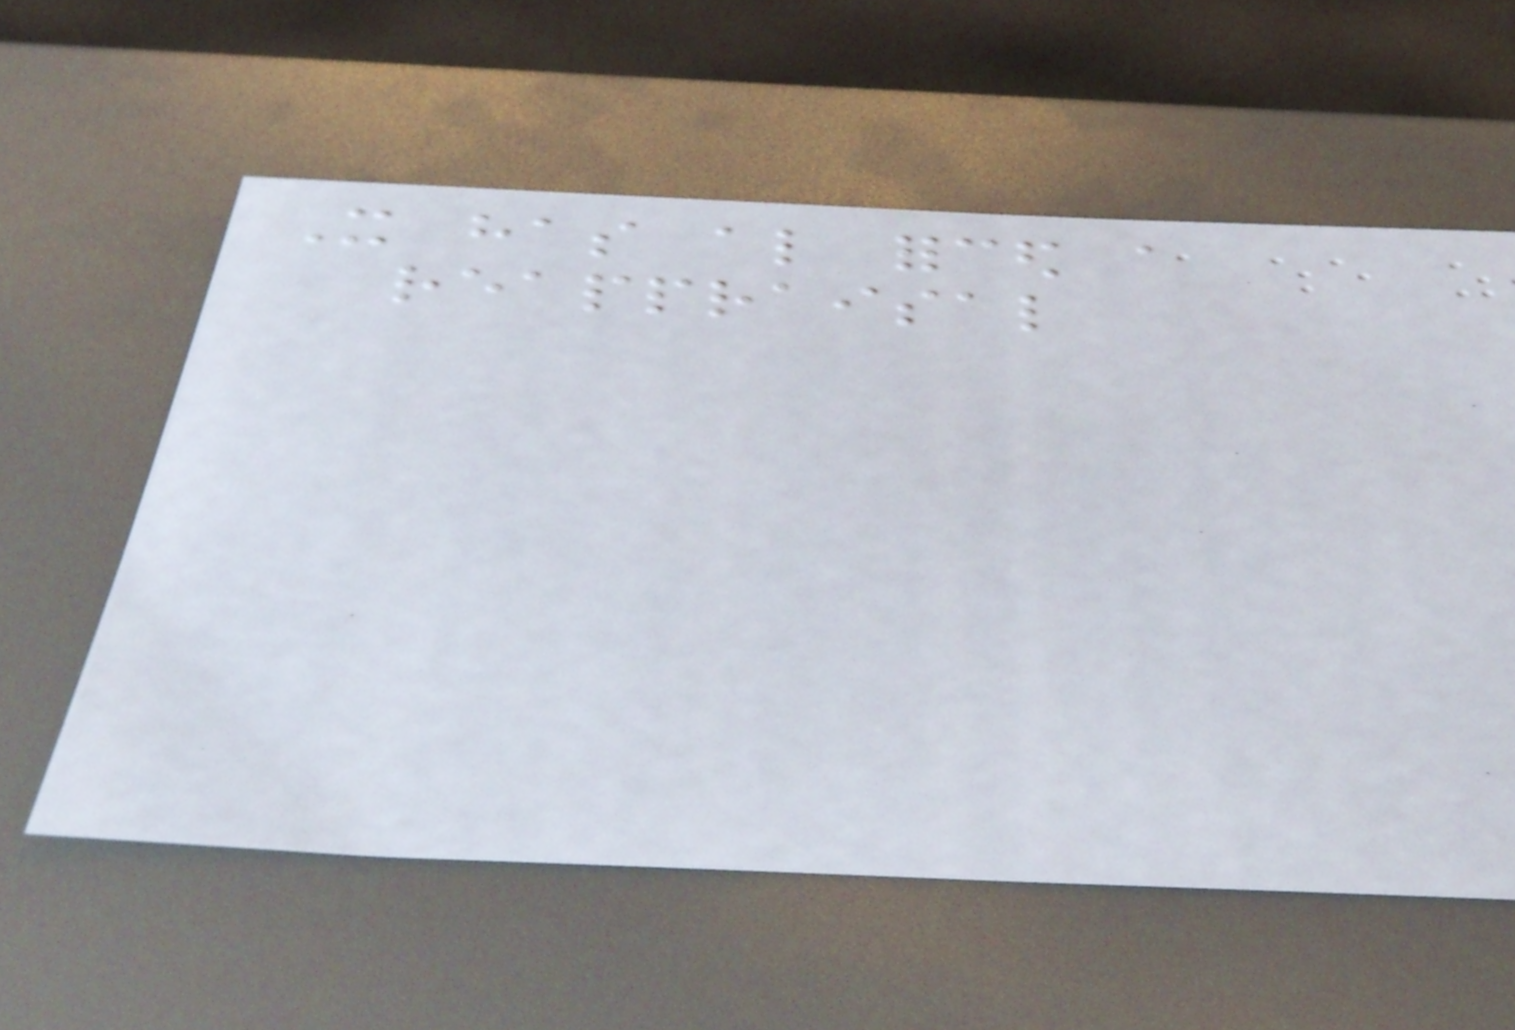It has also forced a
reappraisal
